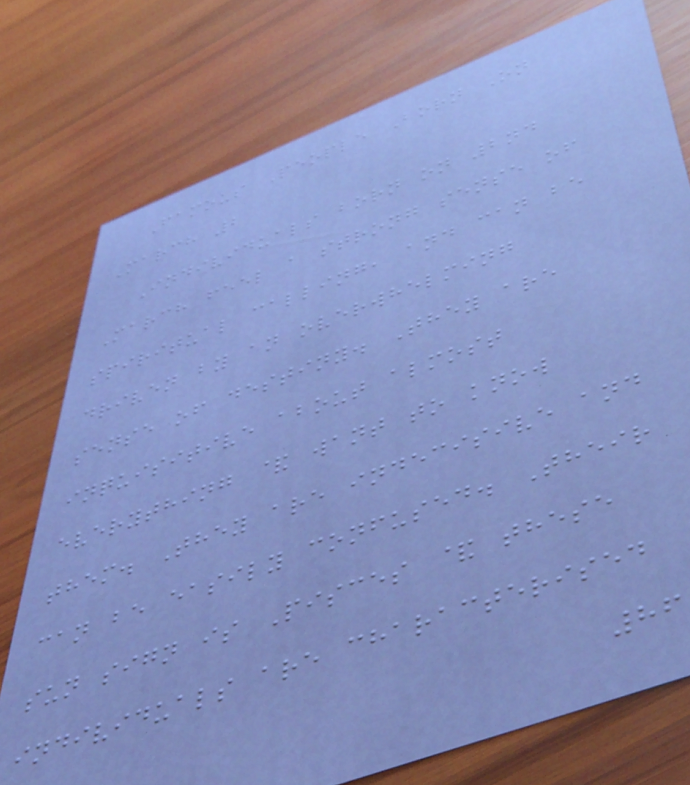Famous People Born On
March 2
Individuals born on 2nd
March feel a strong sense of
spiritual calling, and can be
driven by an overwhelming
sense of destiny. They are
inquisitive about almost
everything & want to know
them. They are indecisive and
can be easily confused. Their
sun sign is Pisces & these
individuals are characterised
86
